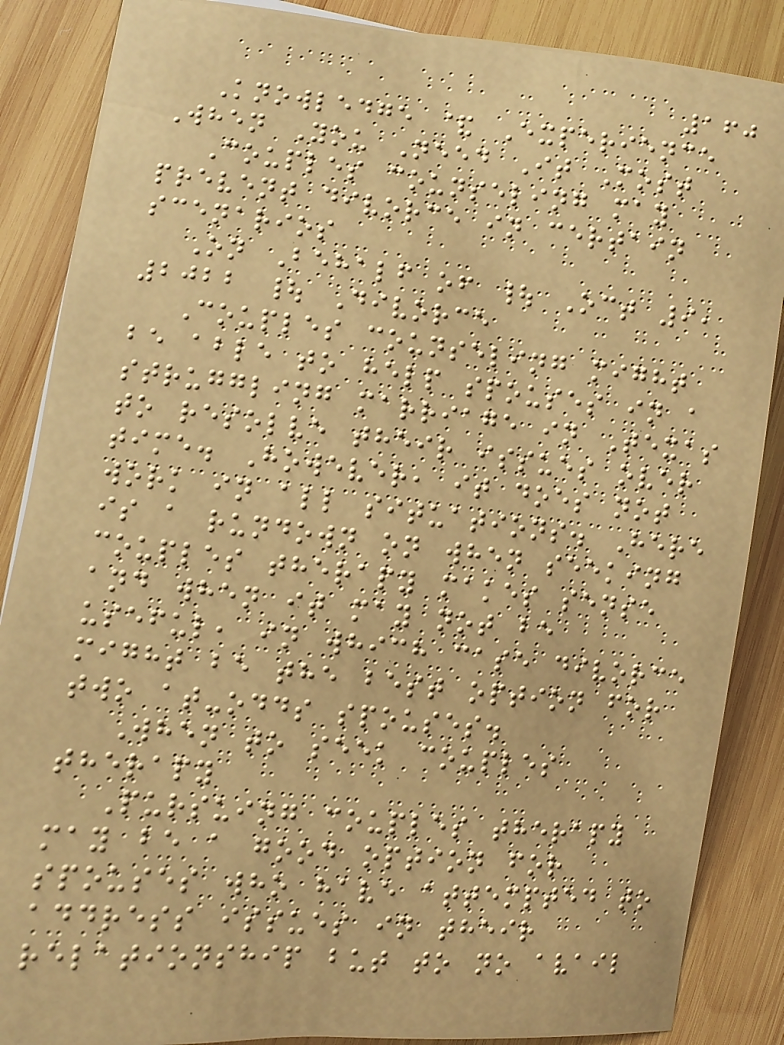160
Knowledge & Experience
When You Need It Most
Couples counseling may
prevent divorce in certain
scenarios
On Behalf of | Oct 9,
2022 | Divorce
Couples counseling might
be able to help spouses in a
struggling marriage in Texas
to resolve their issues over
time. However, it does not
work in all situations. Here
is a rundown on when seeking
couples therapy makes sense
and when it may not be
useful, in which case divorce
might be the best option for
two at-odds spouses.
When to seek couples
therapy
Pursuing couples therapy
may be a good option for
spouses who have attempted to
address issues in their
relationship but to no avail
